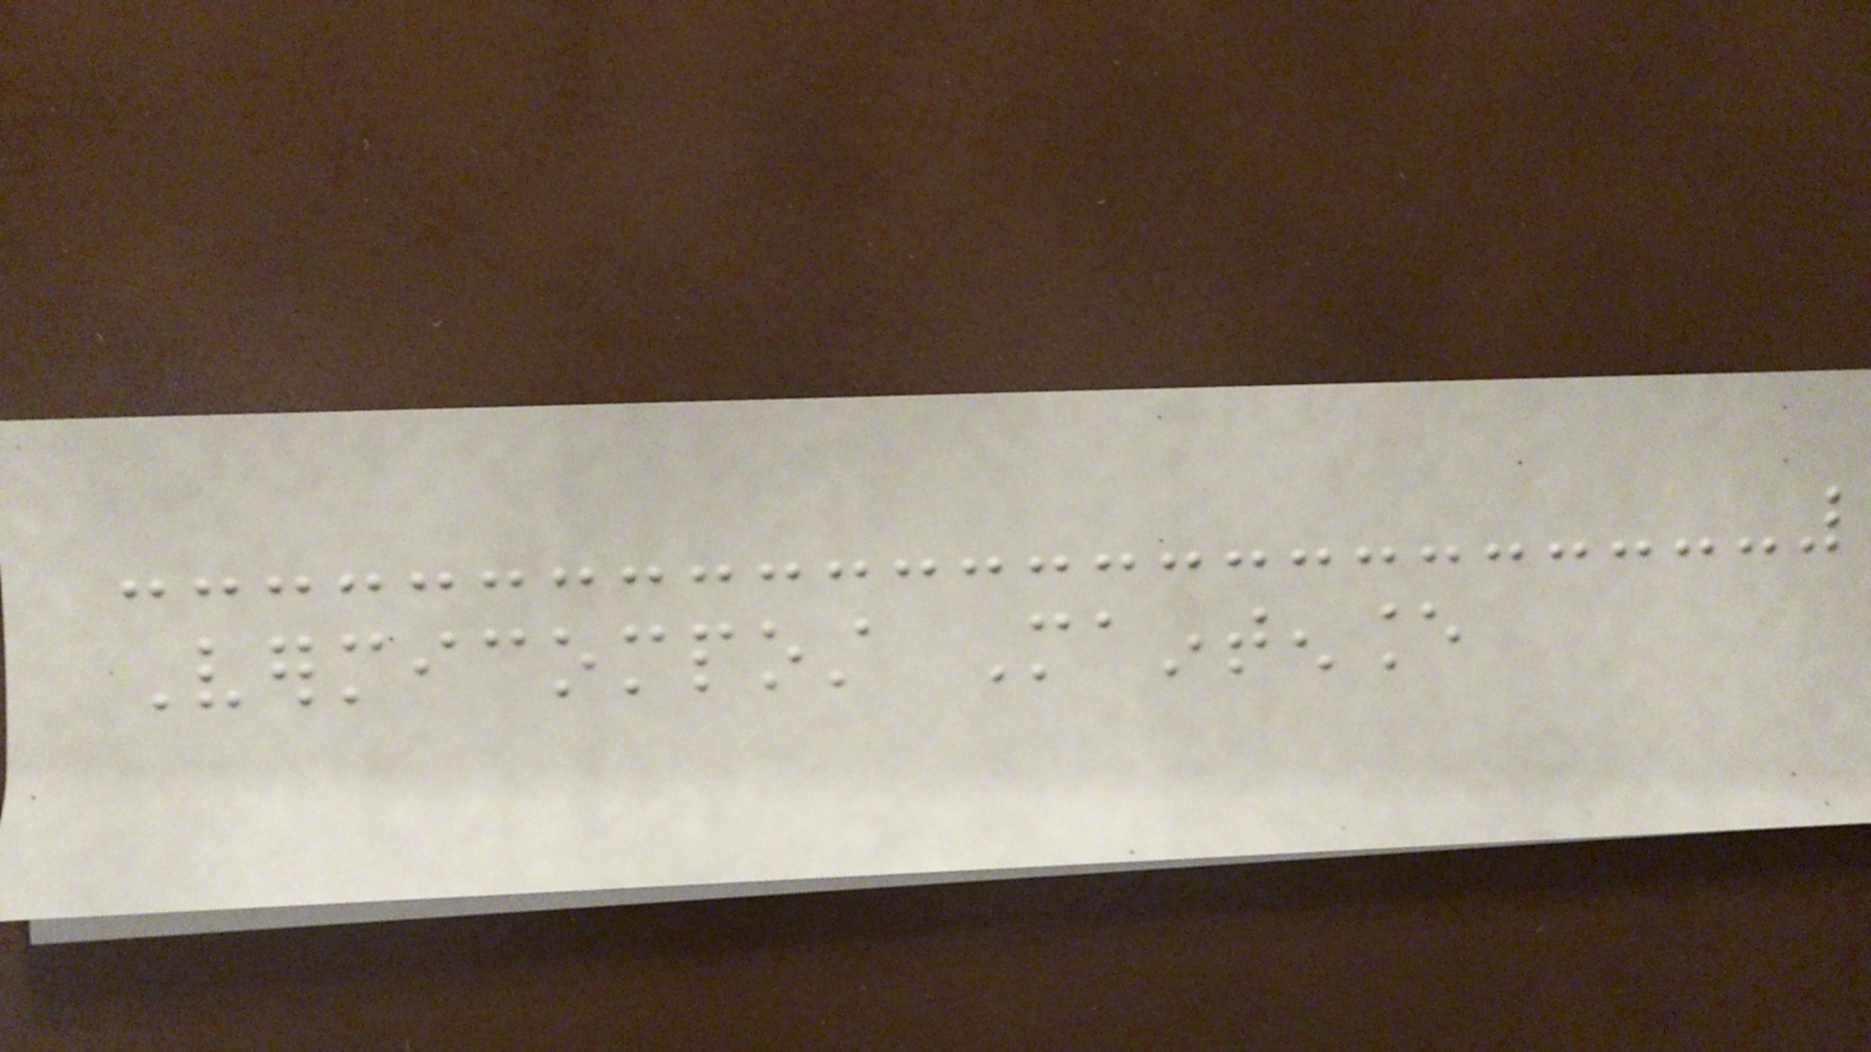Vermicompost Maintenance
